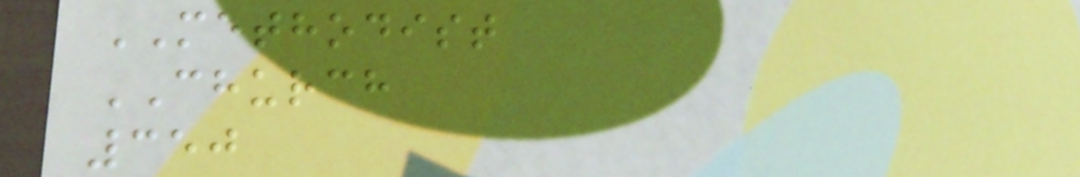METHODIST
CHURCH
350
